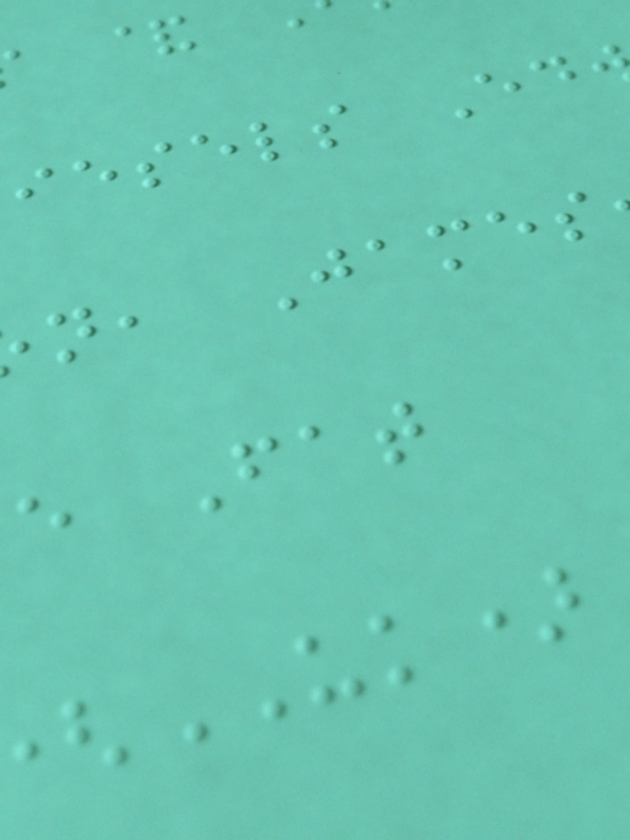iesels Ed
n, James
e Fat
